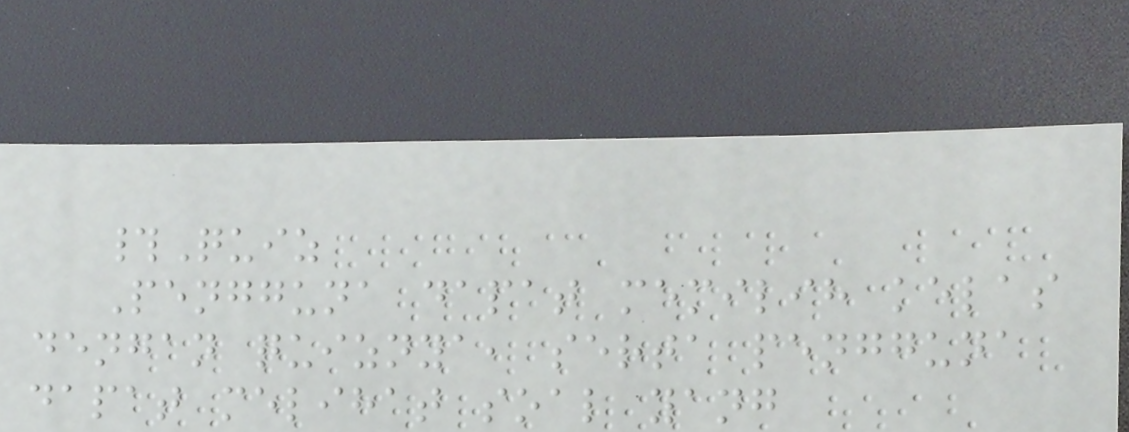#Quiz
Pengguna dapat memilih kelas
dengan quiznya, serta pengguna
dapat melihat soal yang
